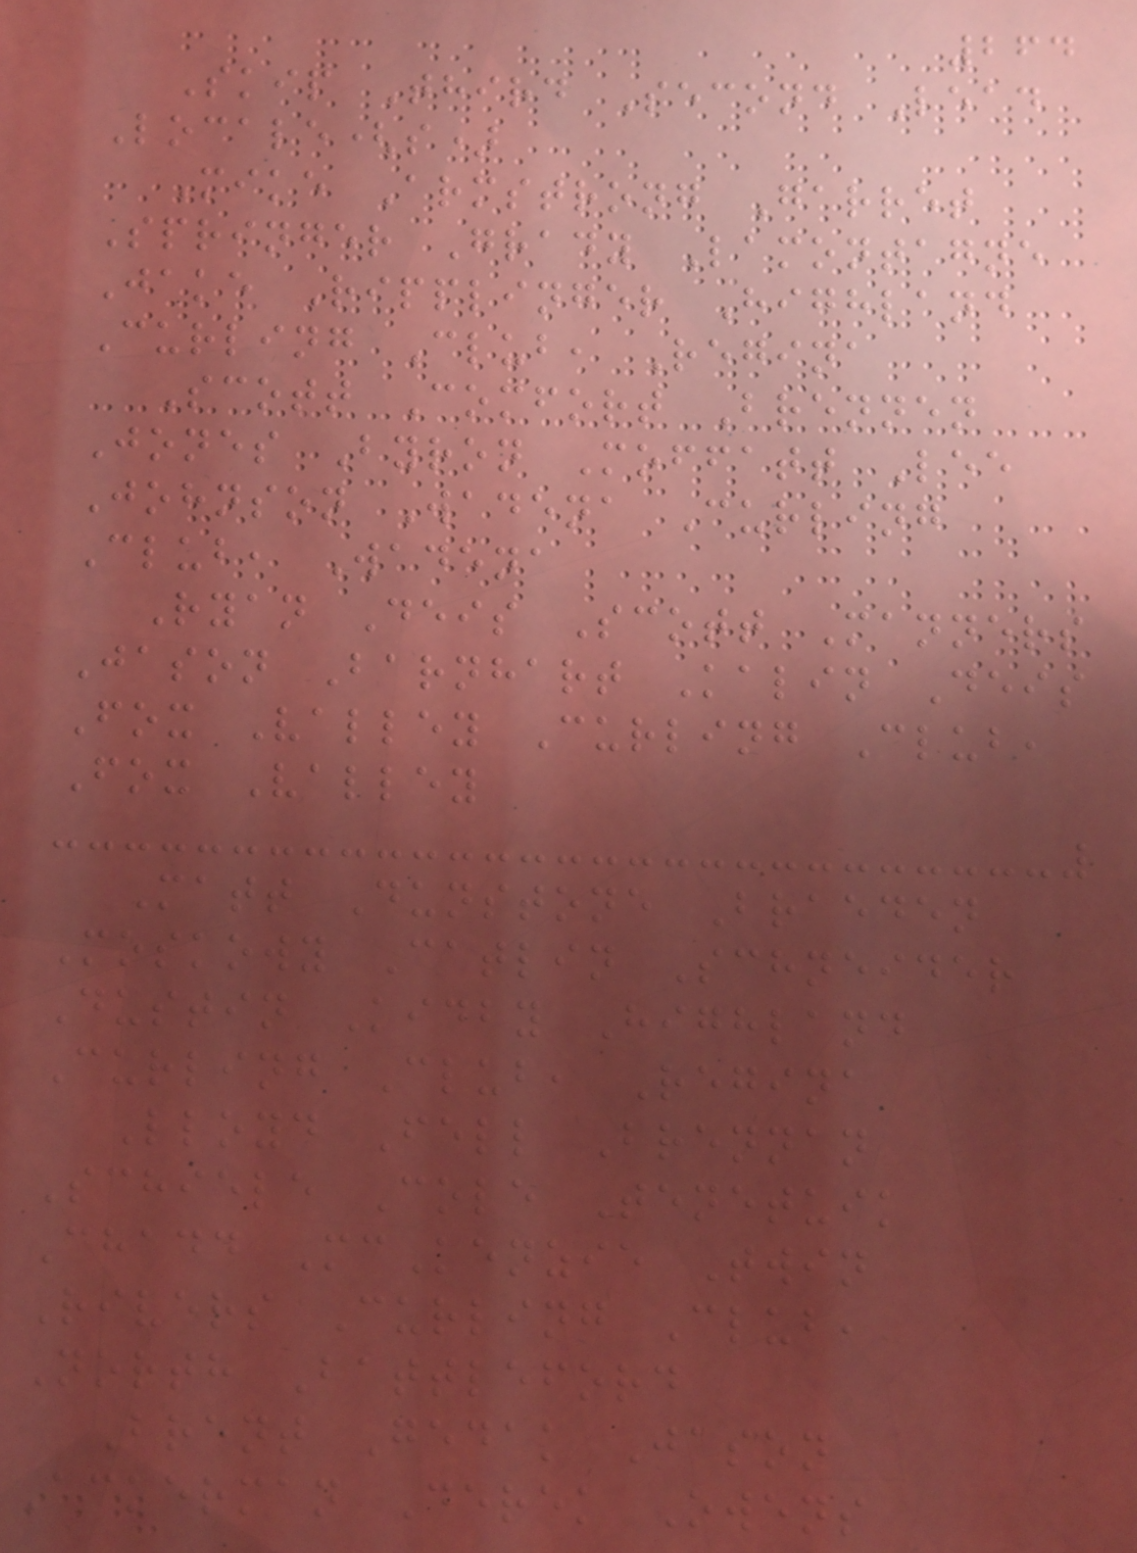264
Skip Third Second Lead
Locale(s)
Mike Armstrong Garret
Springer Grady Lamontagne
Jake Ripplinger Highland
Curling Club, Regina
Scott Comfort Brennen
Jones Byron Moffatt Lee
Johnson Wadena Curling
Club, Wadena
Ryan Deis Scott Manners
Jason Barnhart Kalin Deis
Fox Valley Curling Club,
Fox Valley
Matt Dunstone Braeden
Moskowy Catlin Schneider
Dustin Kidby Highland
Curling Club, Regina
Lloyd Fell Brennan
Schiele Cole Tenetuik
Chadd McKenzie Twin
Rivers Curling Club,
North Battleford
Brent Gedak Jason
Ackerman Derek Owens
